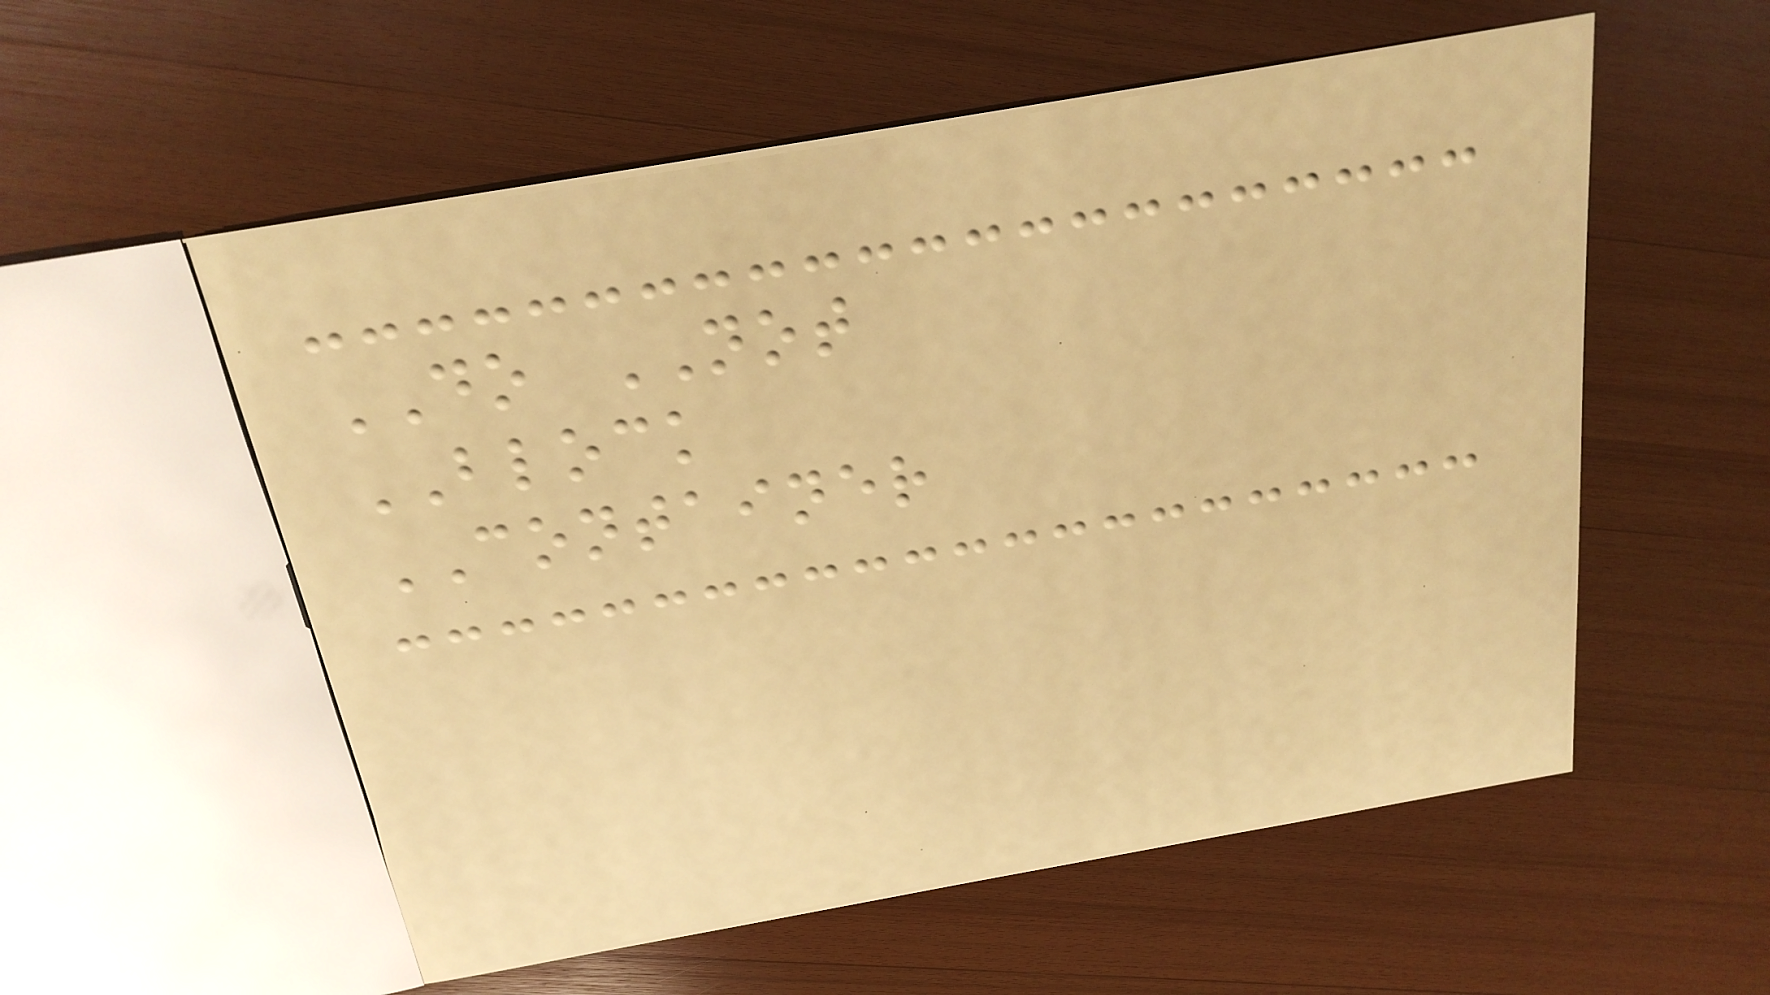DO NOT
BLOCK
CONTAINER
